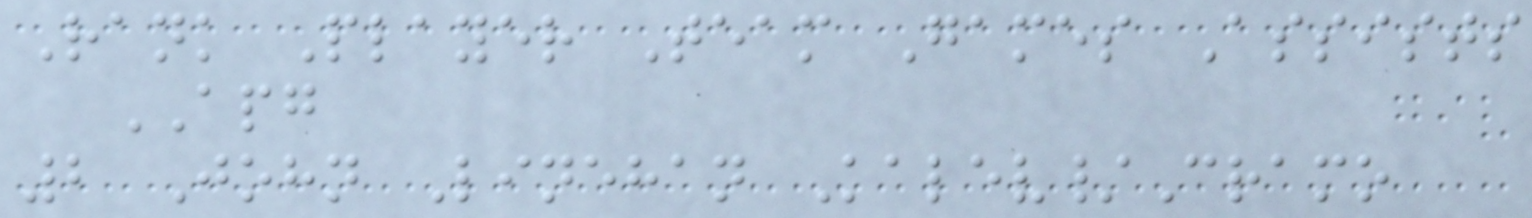Rank Player Team Games Assists
APG
2 John Linehan Kalev/Cramo
